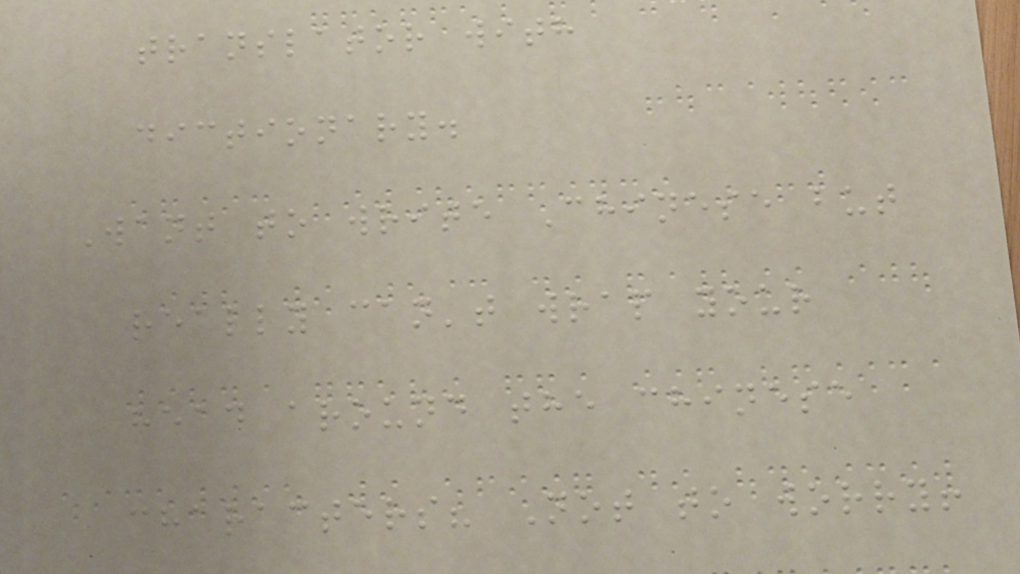translator with
dictionary.
Want to write Chinese but
really can't wrap your
head around the chinese
characters? Not to worry!
